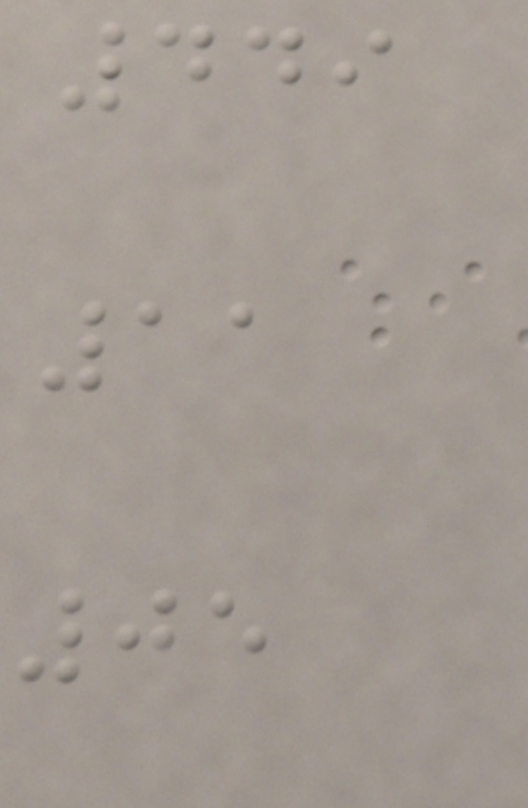449
11
05
